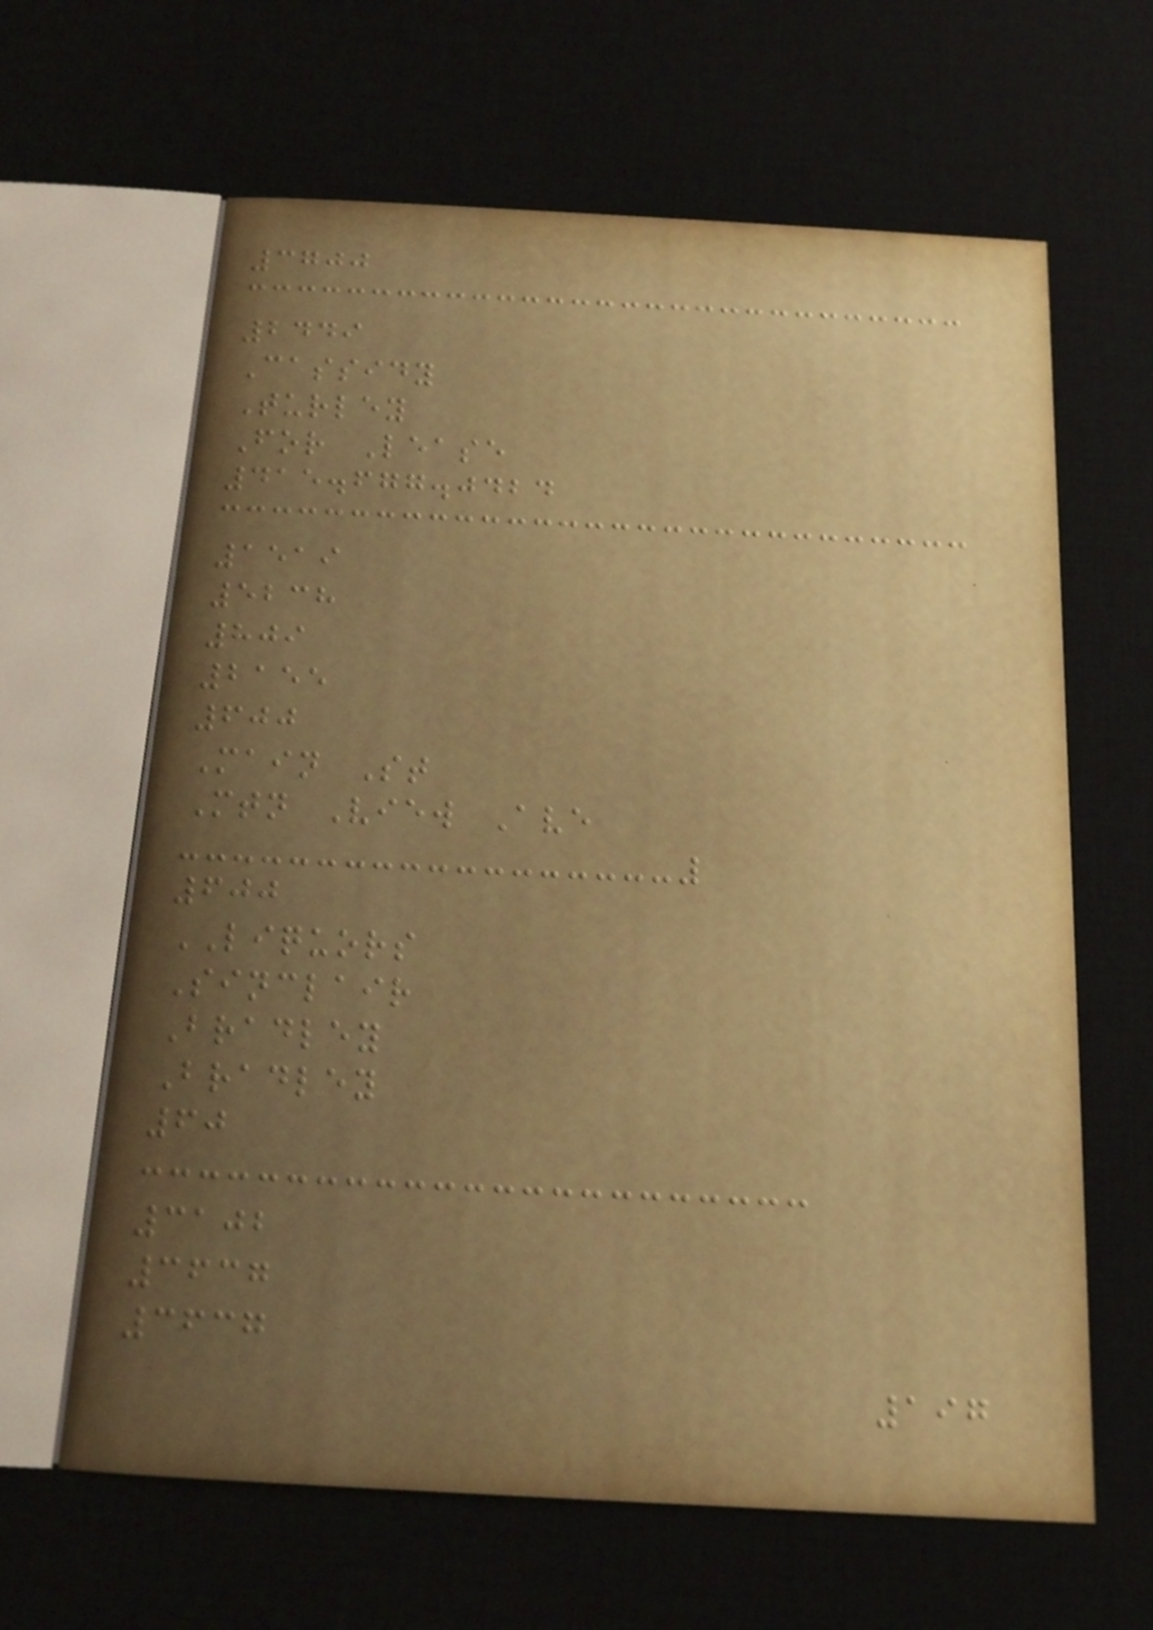3700
2449
Cassidy
Turley
For Lease
415.677.0424
1519
5238
809
2155
600
Main St
Mtn View Ave
600
LIQUORS
Sinclair
Bradley
Bradley
60
3102
3637
3637
197
